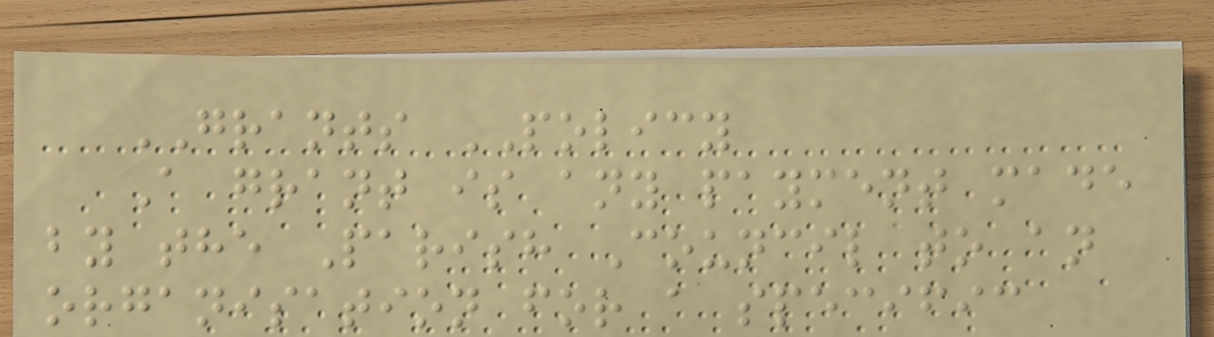GRANTS POLICY
A grant is any payment made
by the Parish Council to an
organisation for a specific
